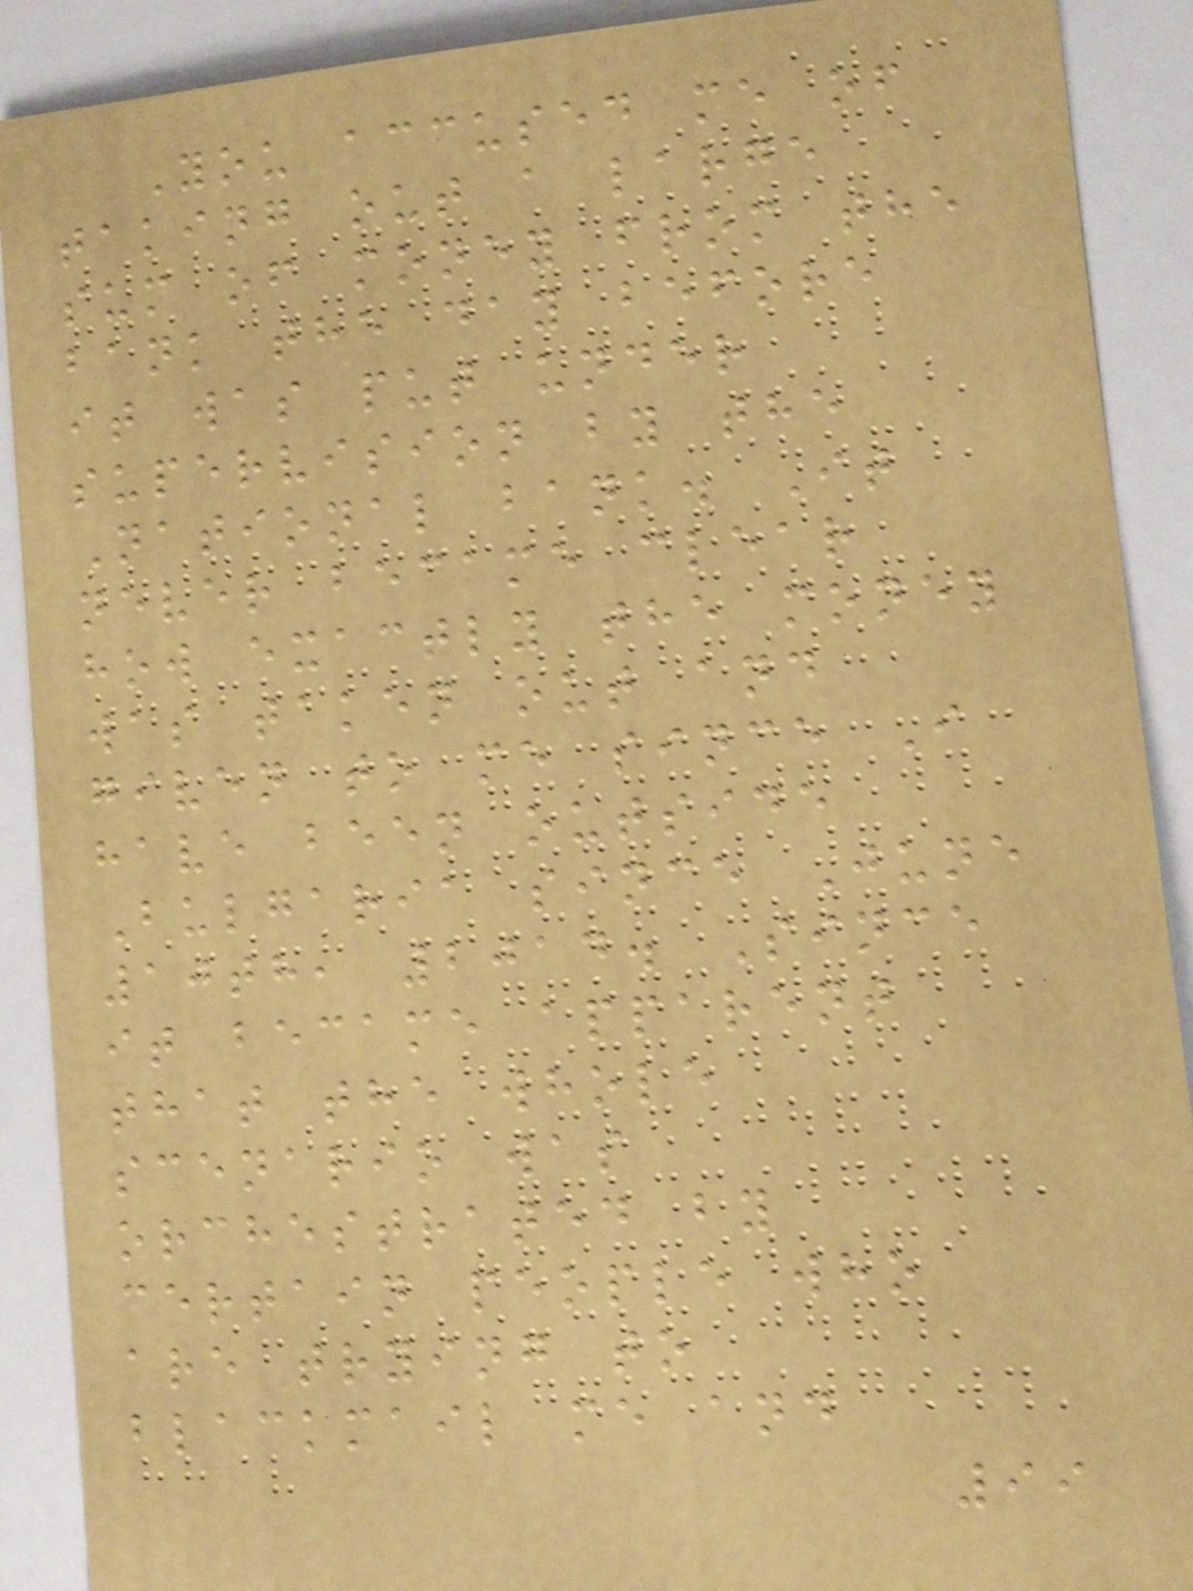You accused me of
taking out a large
sum of money from the
bank the day before
it was put under
supervision by the
National bank. It
never became clear
how exactly the money
was taken out and
given to me since I
have been outside
Bulgaria since June
10th, 2014. Since
it became apparent
that the whole
scenario was
orchestrated by
certain people who
are trying to
blackmail me and
99
